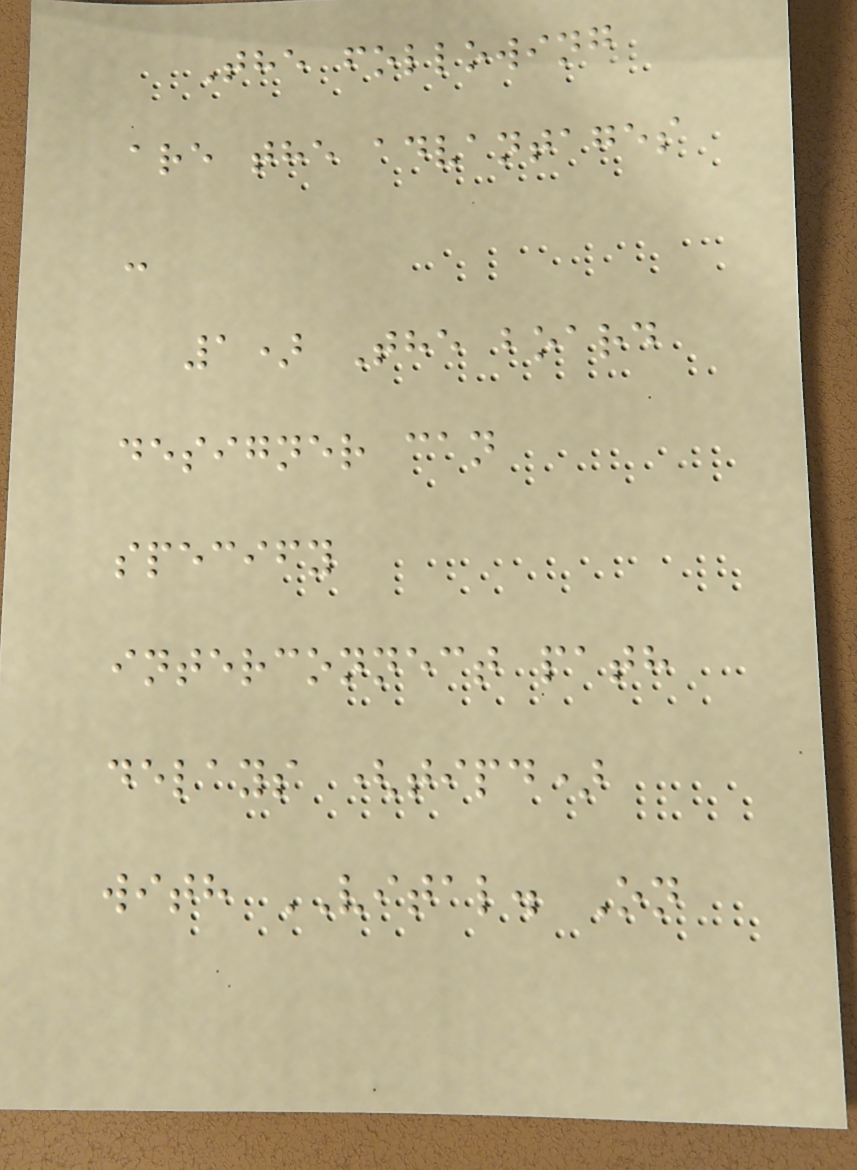The following
are the advantages
-
1) The board
designer can
specify
interconnect path
delays (tipd)
with VITAL. On
